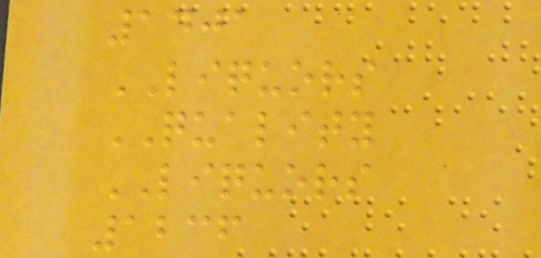1401
LIQUORS
QUALITY
LIQUORS
1236
